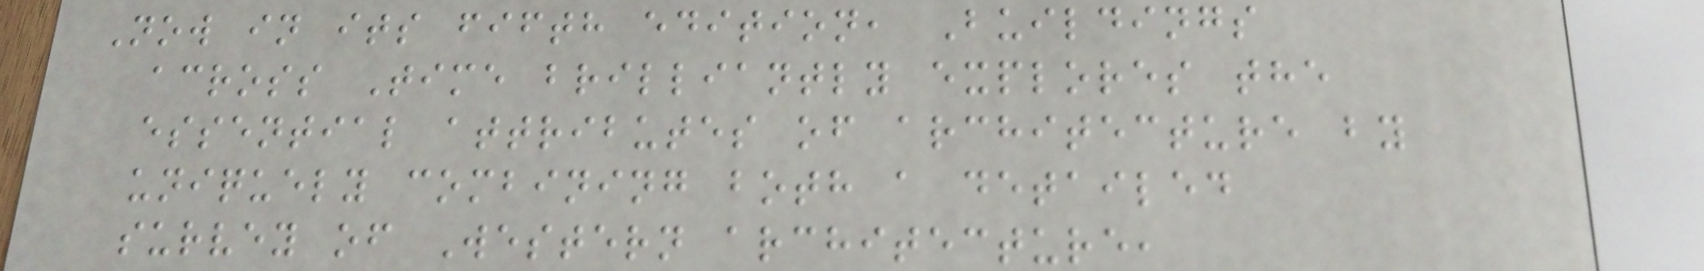Now in its fifth edition, Buildings
across Time brilliantly explores the
essential attributes of architecture by
uniquely combining both a detailed
survey of Western architecture,
